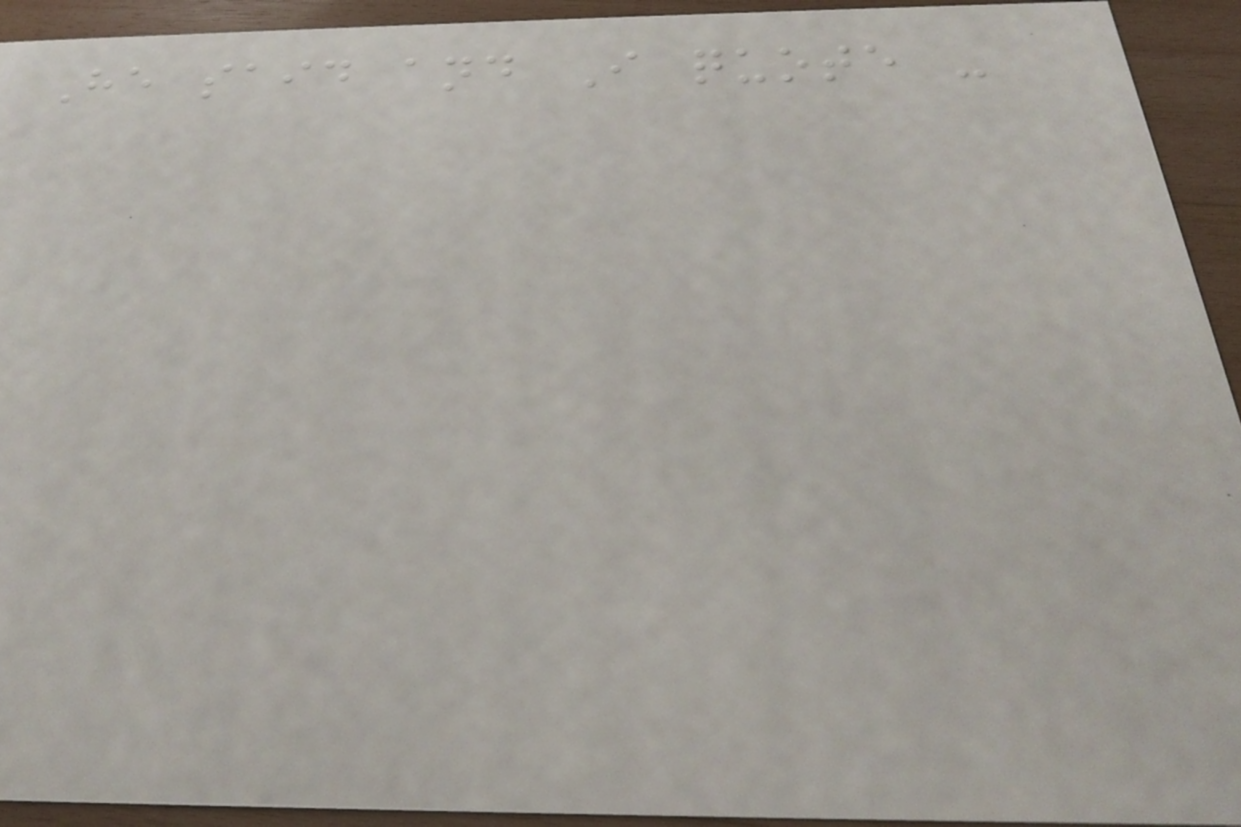He said and I quote -
